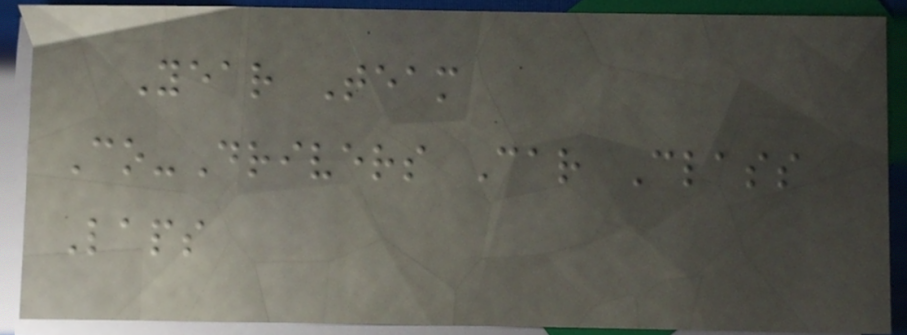Year Team
Co-Drivers Car Class
Laps
